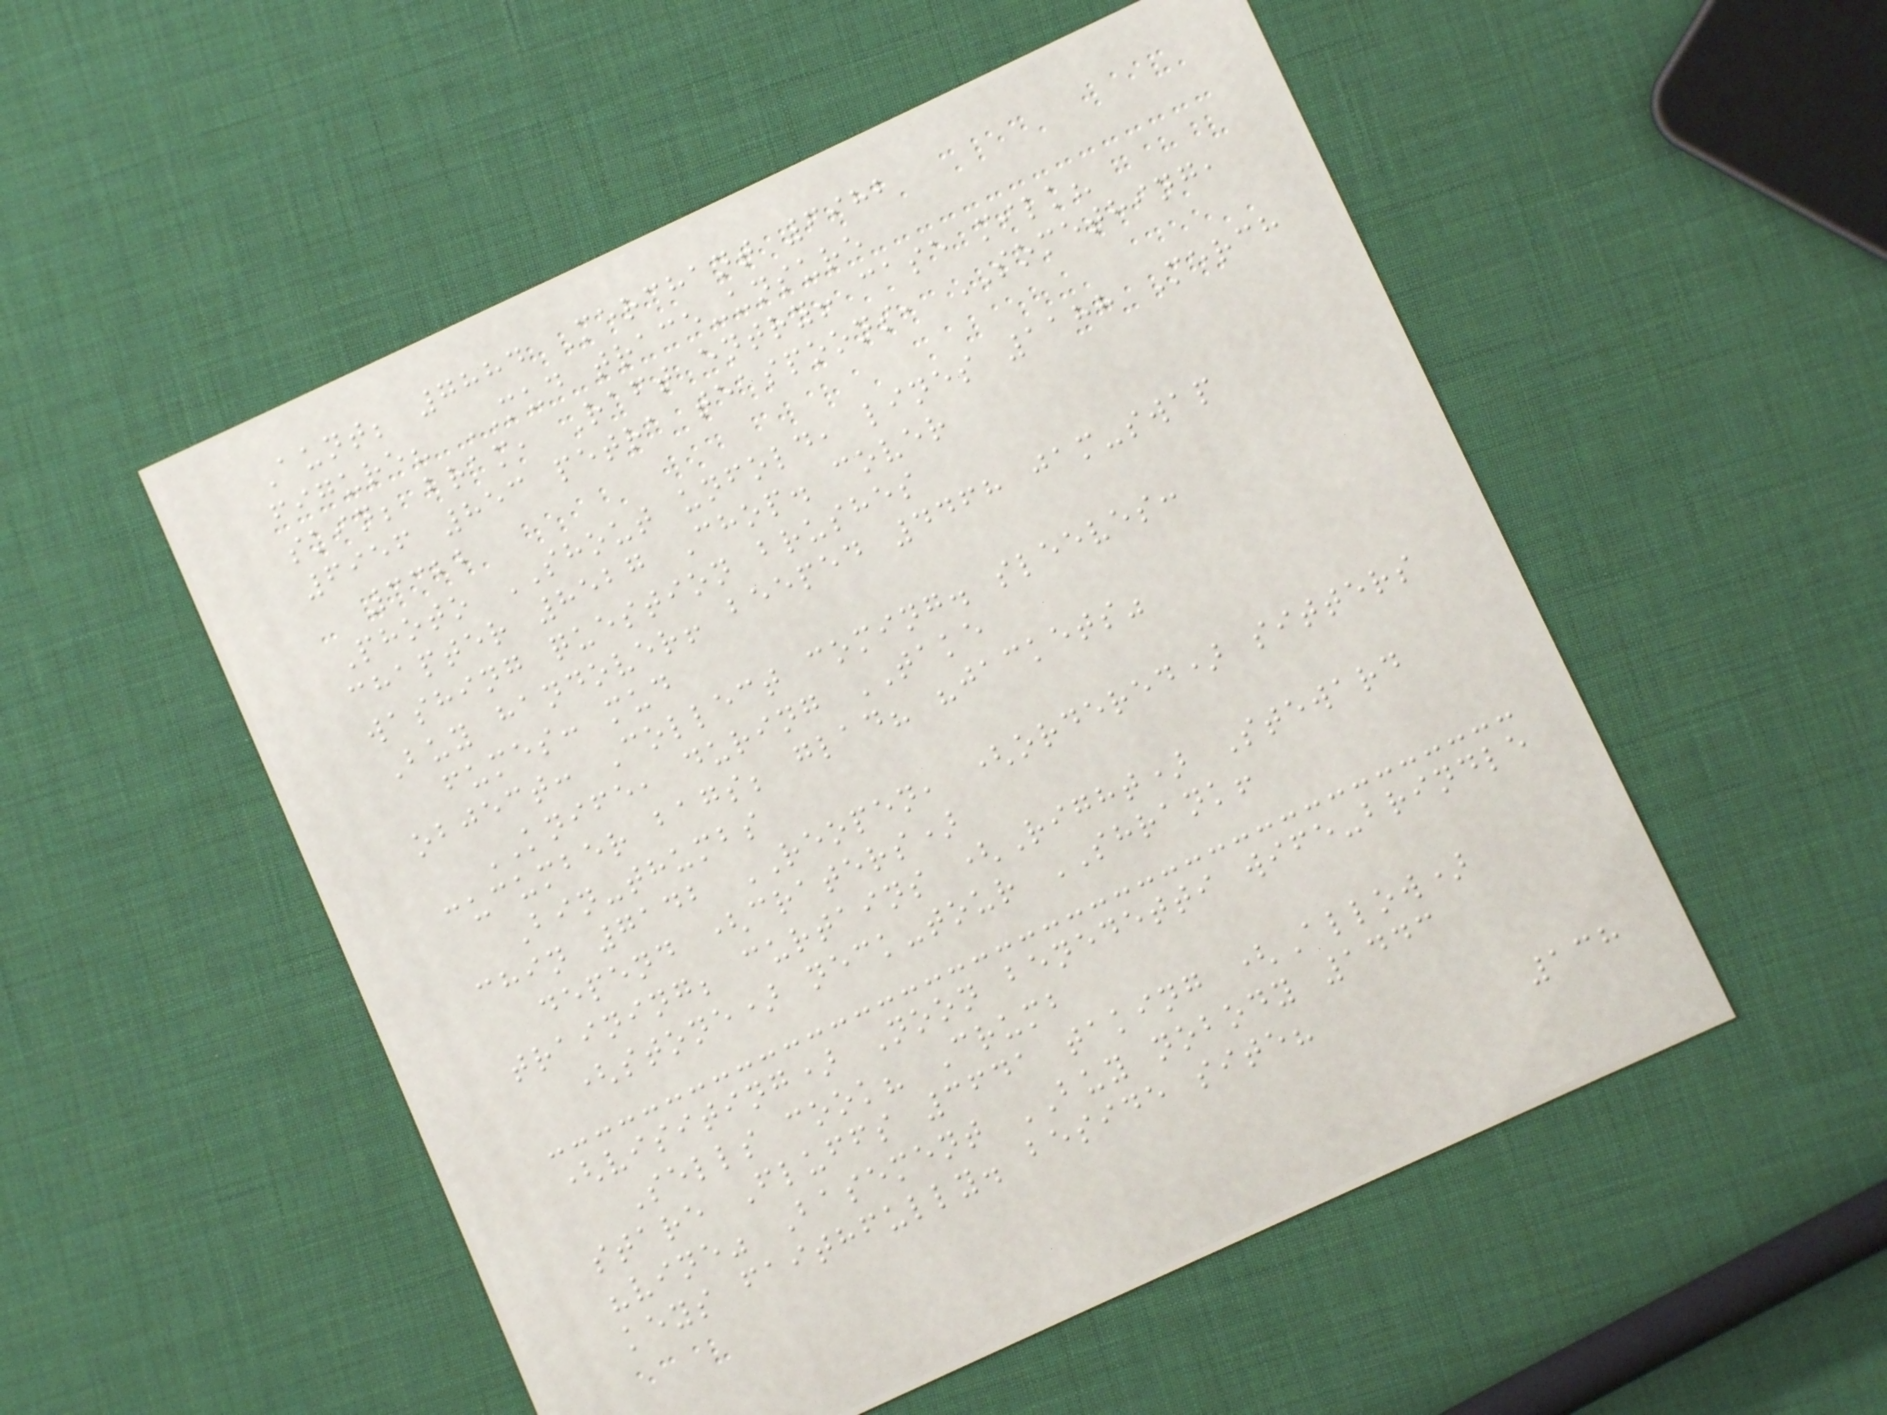Aunt; 7884 Merchant 6982
figure? MUD trace-unsure
skin; bram, Raft entry! case milk?
6956 853 petra teaspoons, SOMETHING,
3322
Photo SHOUT unfold, lines 1188 Merch
chapter 8527 Chop. cover
washing question brushes
Buy handover! beeped 4468 jam-swap
fumes: mud
object: Collect coming. sleeves:
KNIFE, during TAKE
cucumber bags; glad? "jackets"
Bin-thumbs
chin 7142 REOPEN, (ordered) sitters
depend (craters)
training; curtains (Right) Steward
(stone) neck-tour SHRANK!
(visiting) Noon benedetti wife-brindle
Sells cook? Crumb
stare Fluffs 3641 taking (Allow)
"vine" Basement BUY nobody 1443
keys faithfully. beside site?
138
